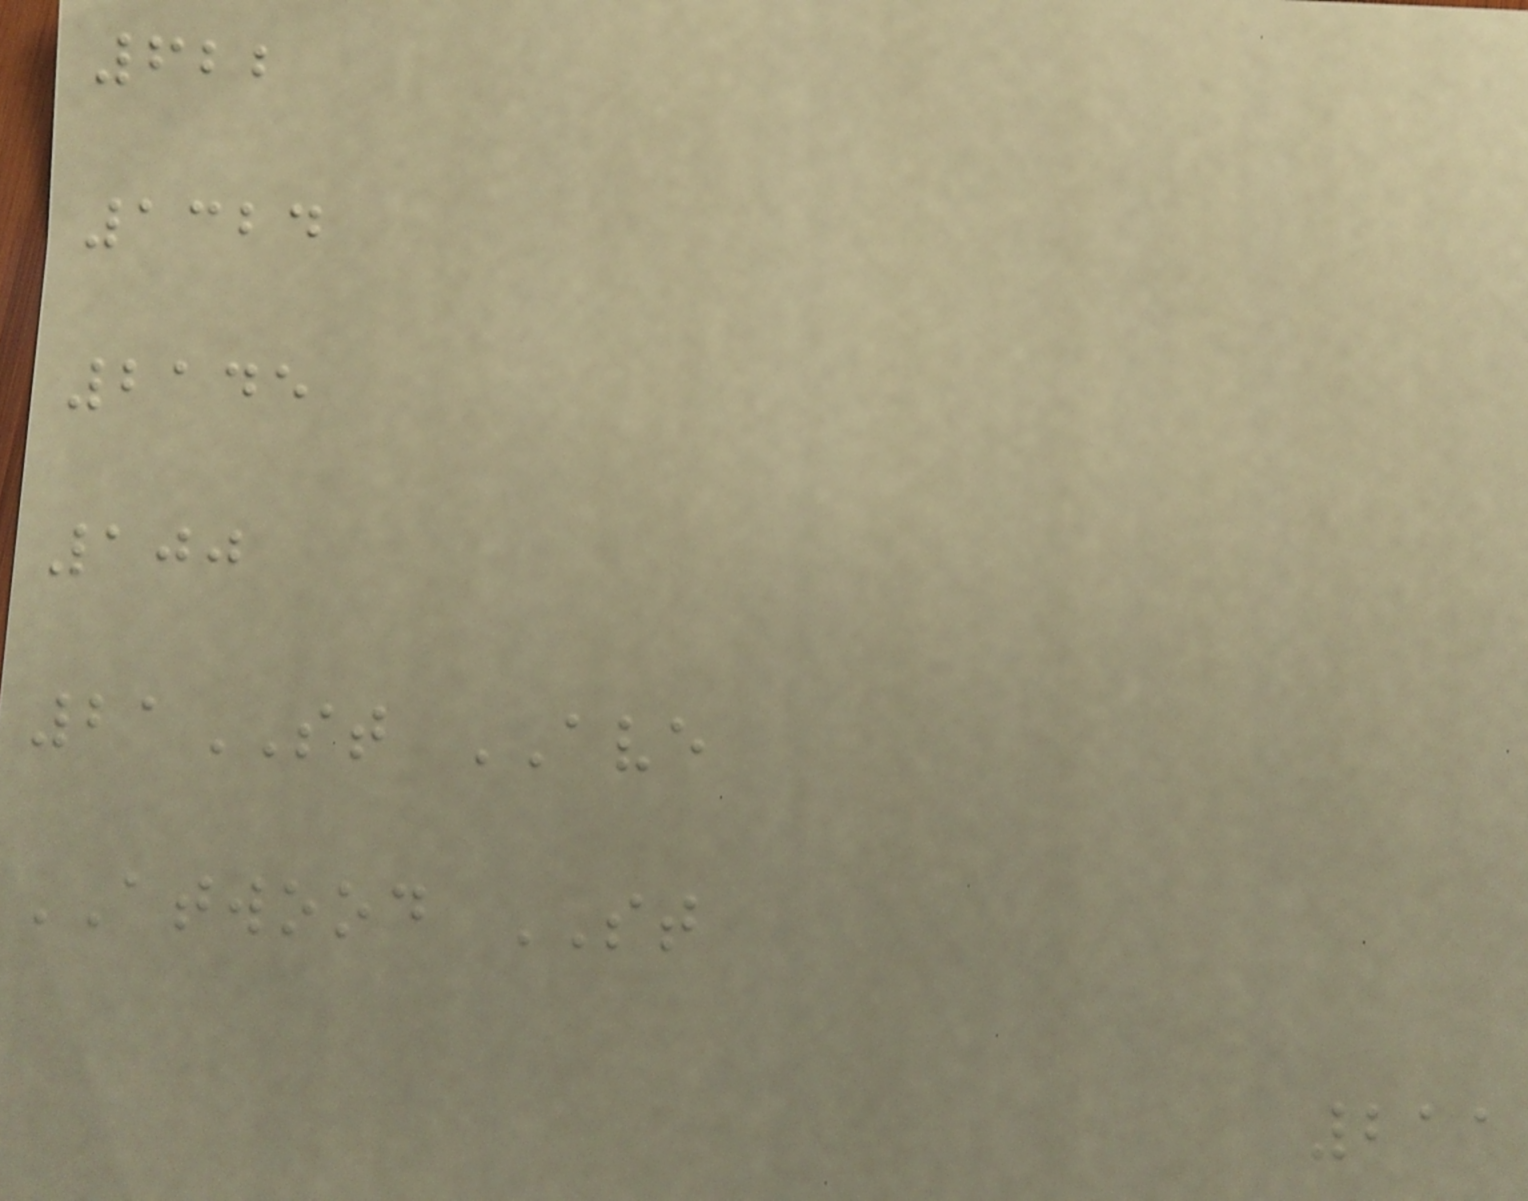622
1324
2145
100
21ST AVE
ATWOOD ST
211
